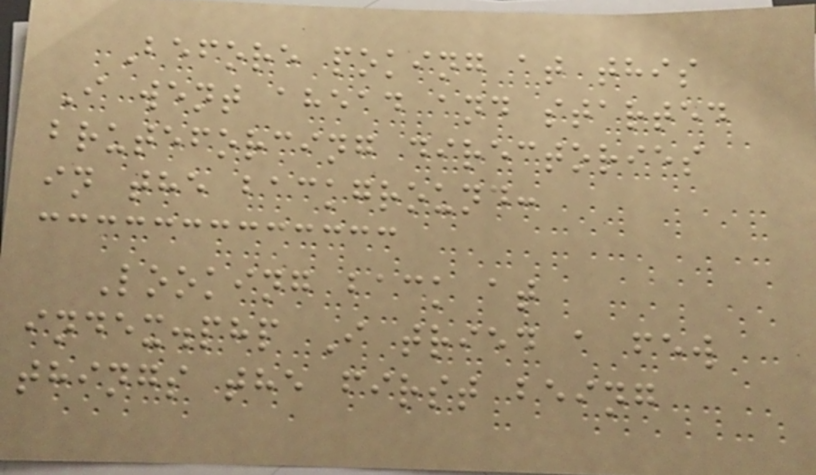Before poking at this
I went ahead and started
bruteforcing directories
in the background:
Looking back at
index.php I tried a few
things the first being
